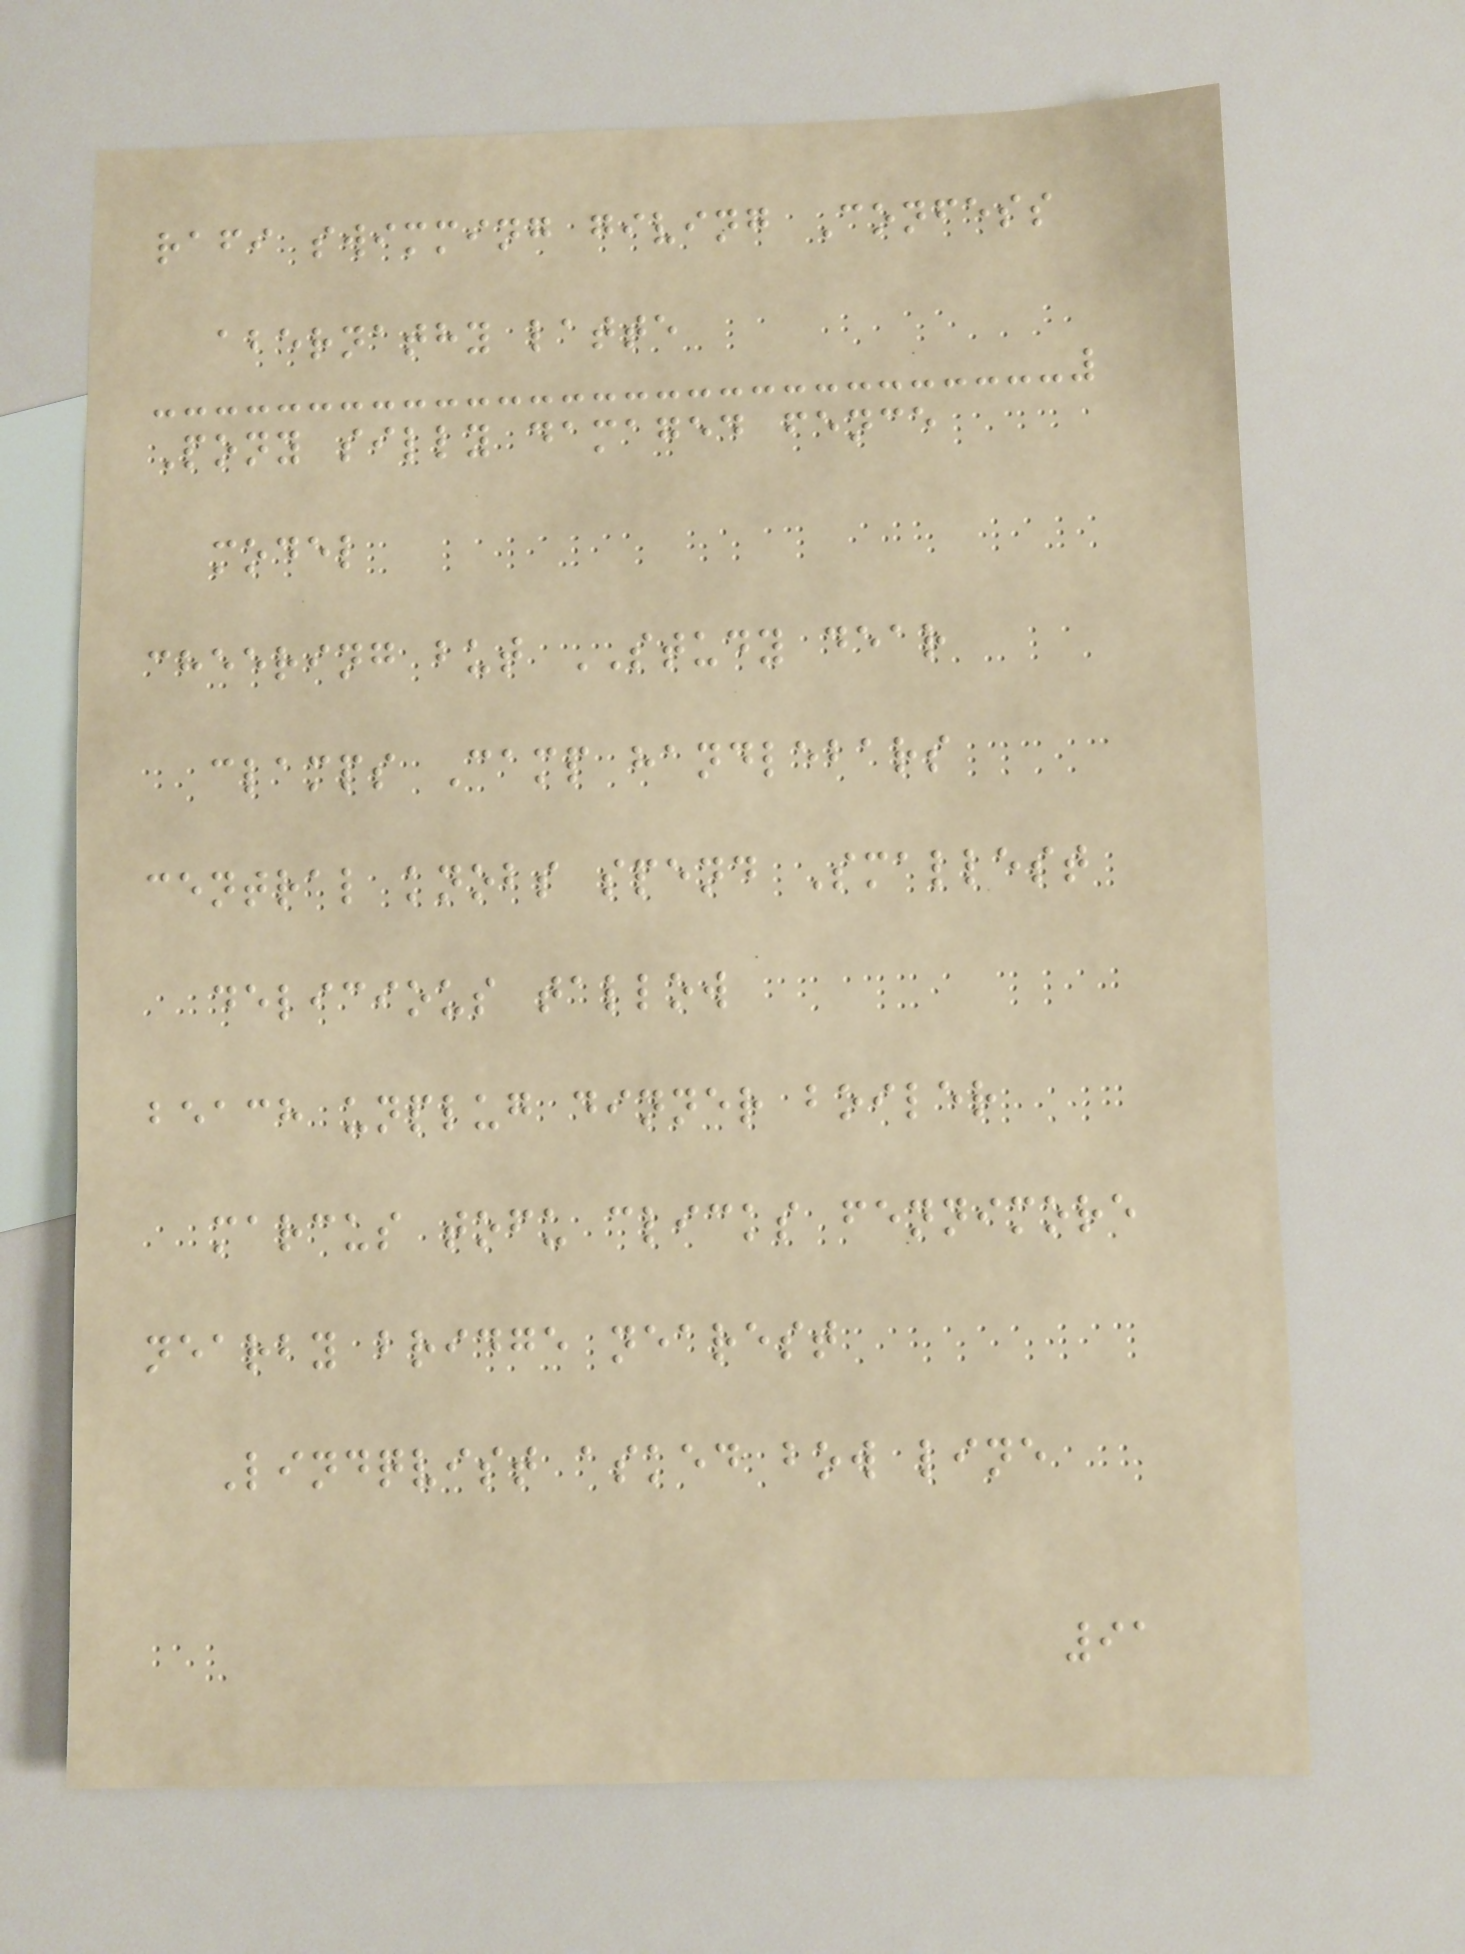rafi swimming giving Confess
abernathy latte
Pony silly damaged fence
model
cheering but STUDY dear
clamps Camp handlebars
central knobs spend Smallest
delicious tallow
beach unplug dinner boiler
marcus tofu clicks fennimore
nearby bridge nearest
Lindqvist asked bow line
91
